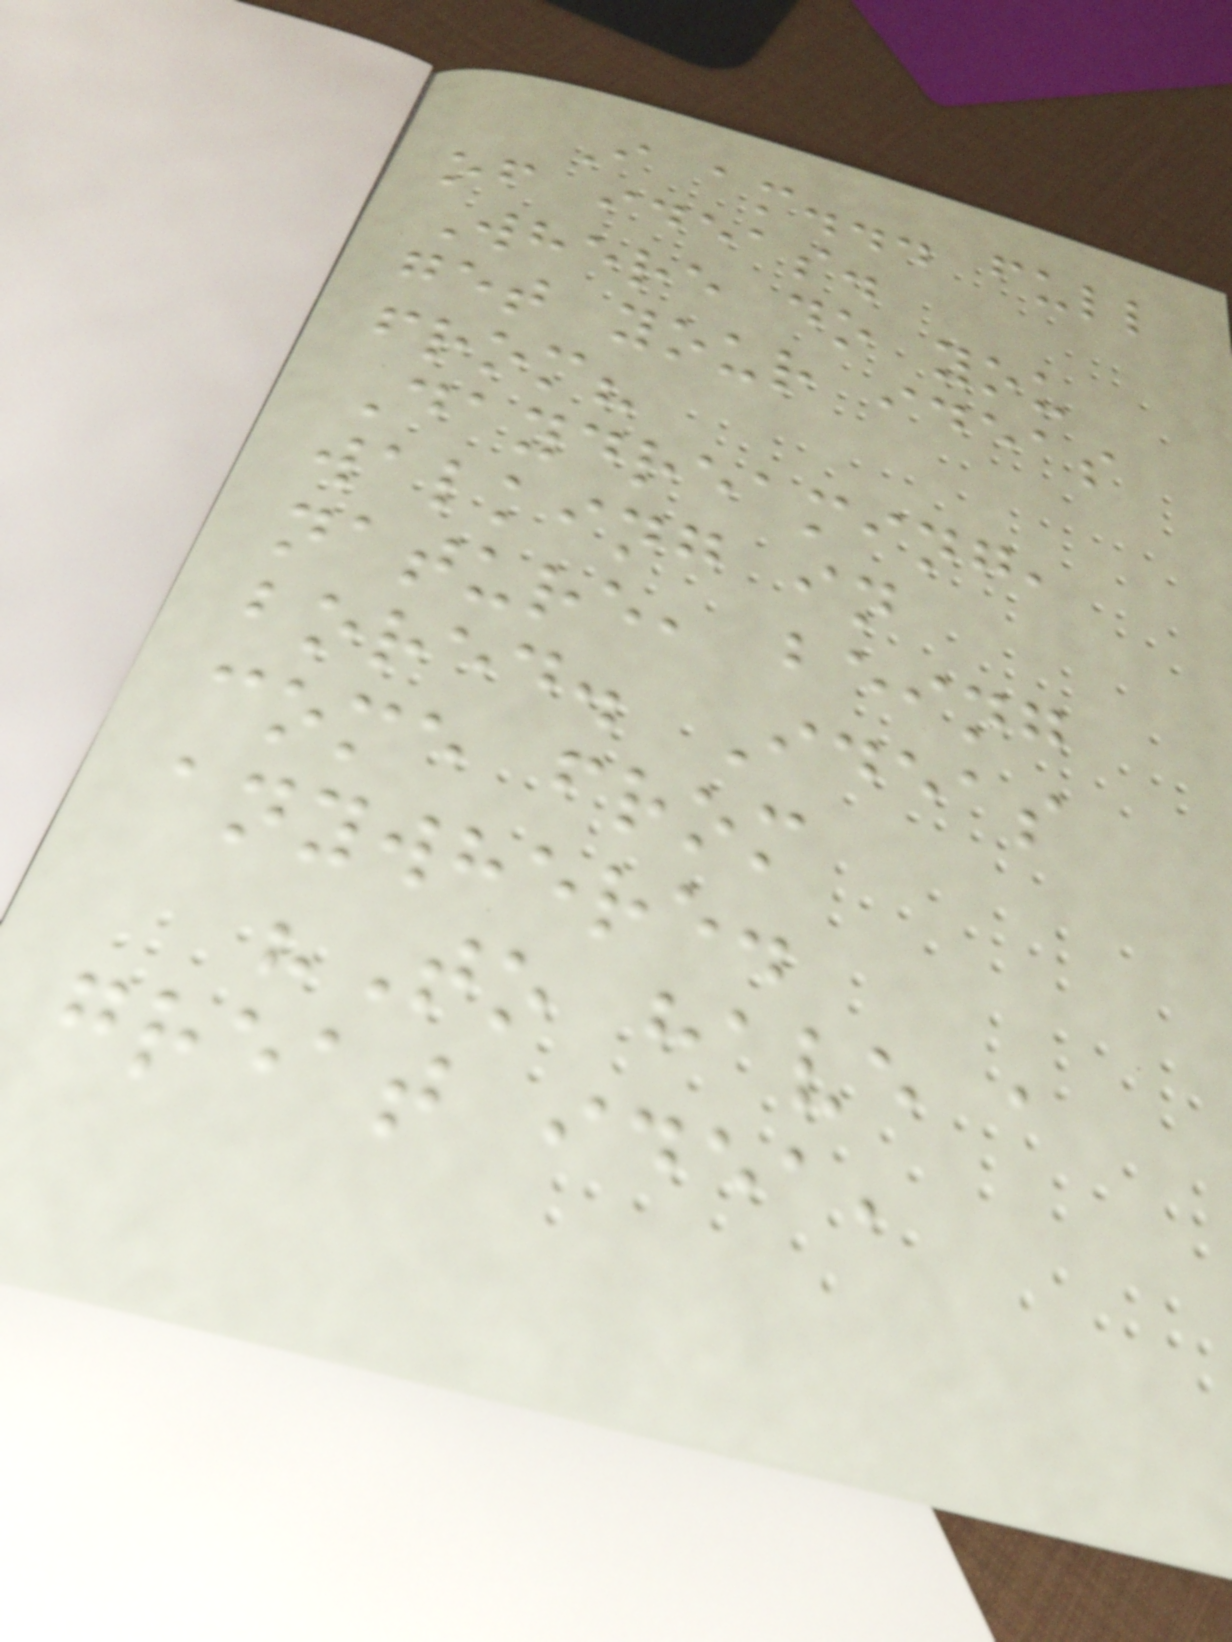I am... full
of ideas.
Where do you
get your ideas
from?
Daydreaming,
walking in
nature, being
bored. Ideas
come from
anywhere.
"To have a
great idea,
